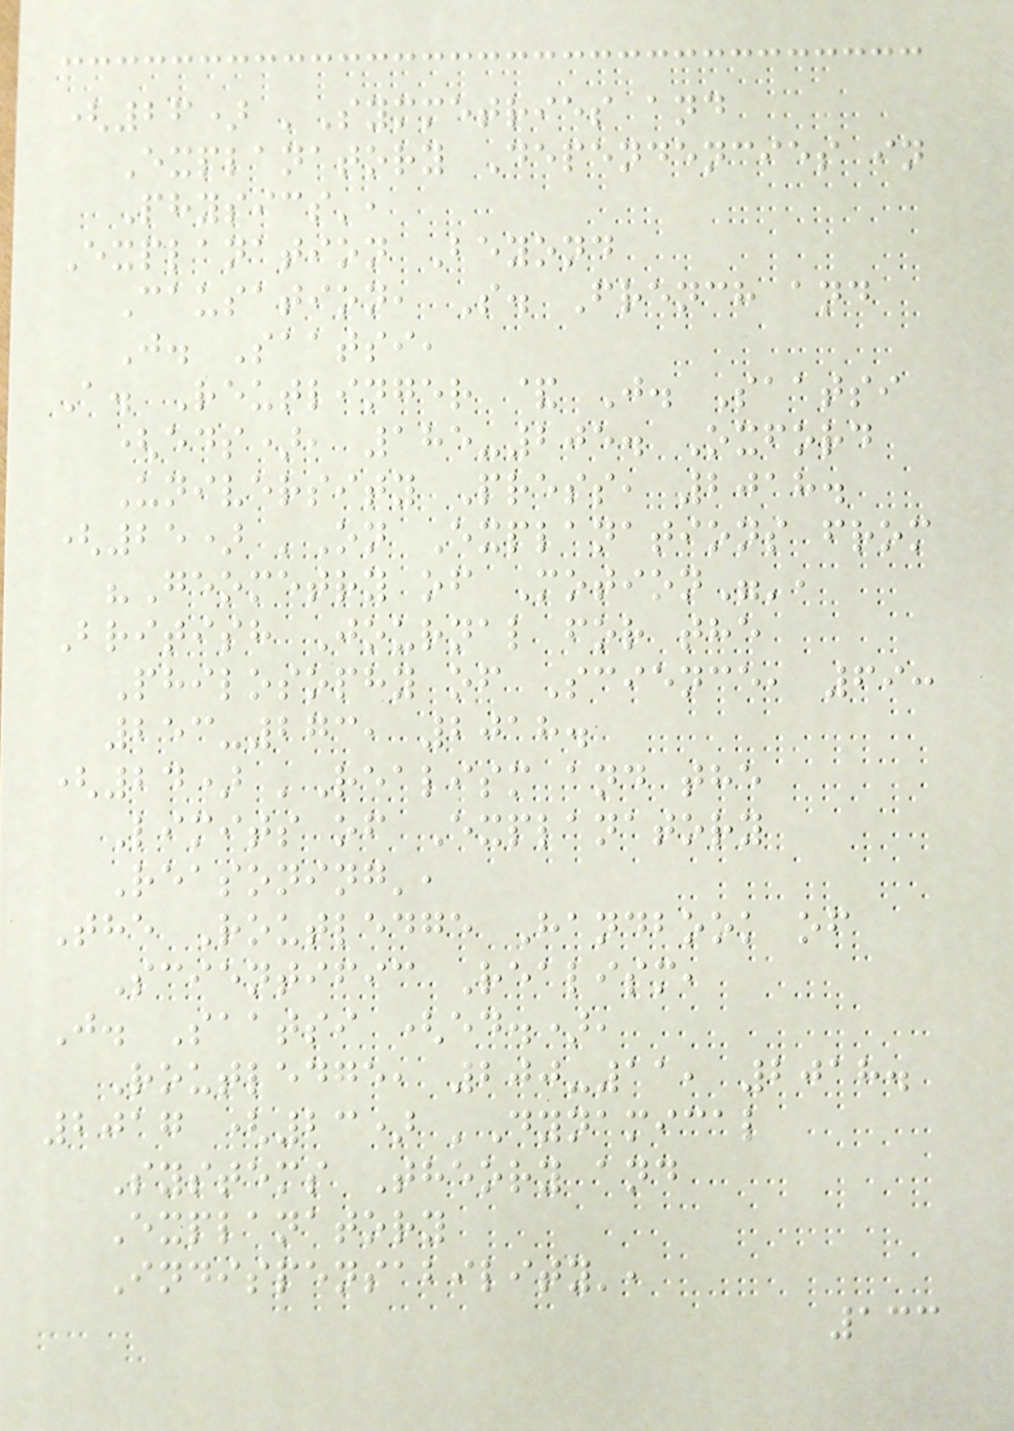(26) 'Symmetries and
Explanatory Dependencies in
Physics',
Explanation Beyond
Causation, S. French and
J. Saatsi,
A. Reutlinger & J. Saatsi
(eds), 185-205. Oxford
University Press, 2018.
(25) 'On Explanations from
"Geometry of Motion"',
British Journal for the
Philosophy of Science, 69:
253-273, 2018.
(24) 'Realism and the
Limits of Explanatory
Reasoning',
The Routledge Handbook of
Scientific Realism,
J. Saatsi (ed.),
Routledge, 200-11, 2018.
2017 (23) 'Dynamical
Systems Theory and
Explanatory
Indispensability',
133
